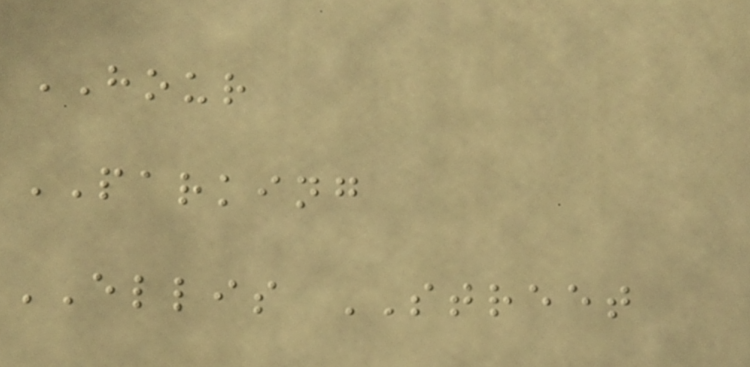HOUR
PARKING
ELLIS STREET
